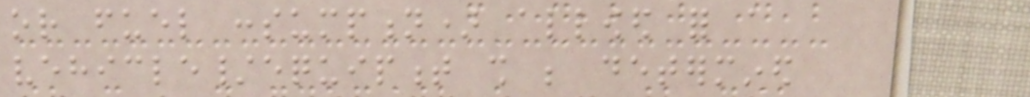or fuel consumption) allowed for a
vehicle/equipment shall be determined
